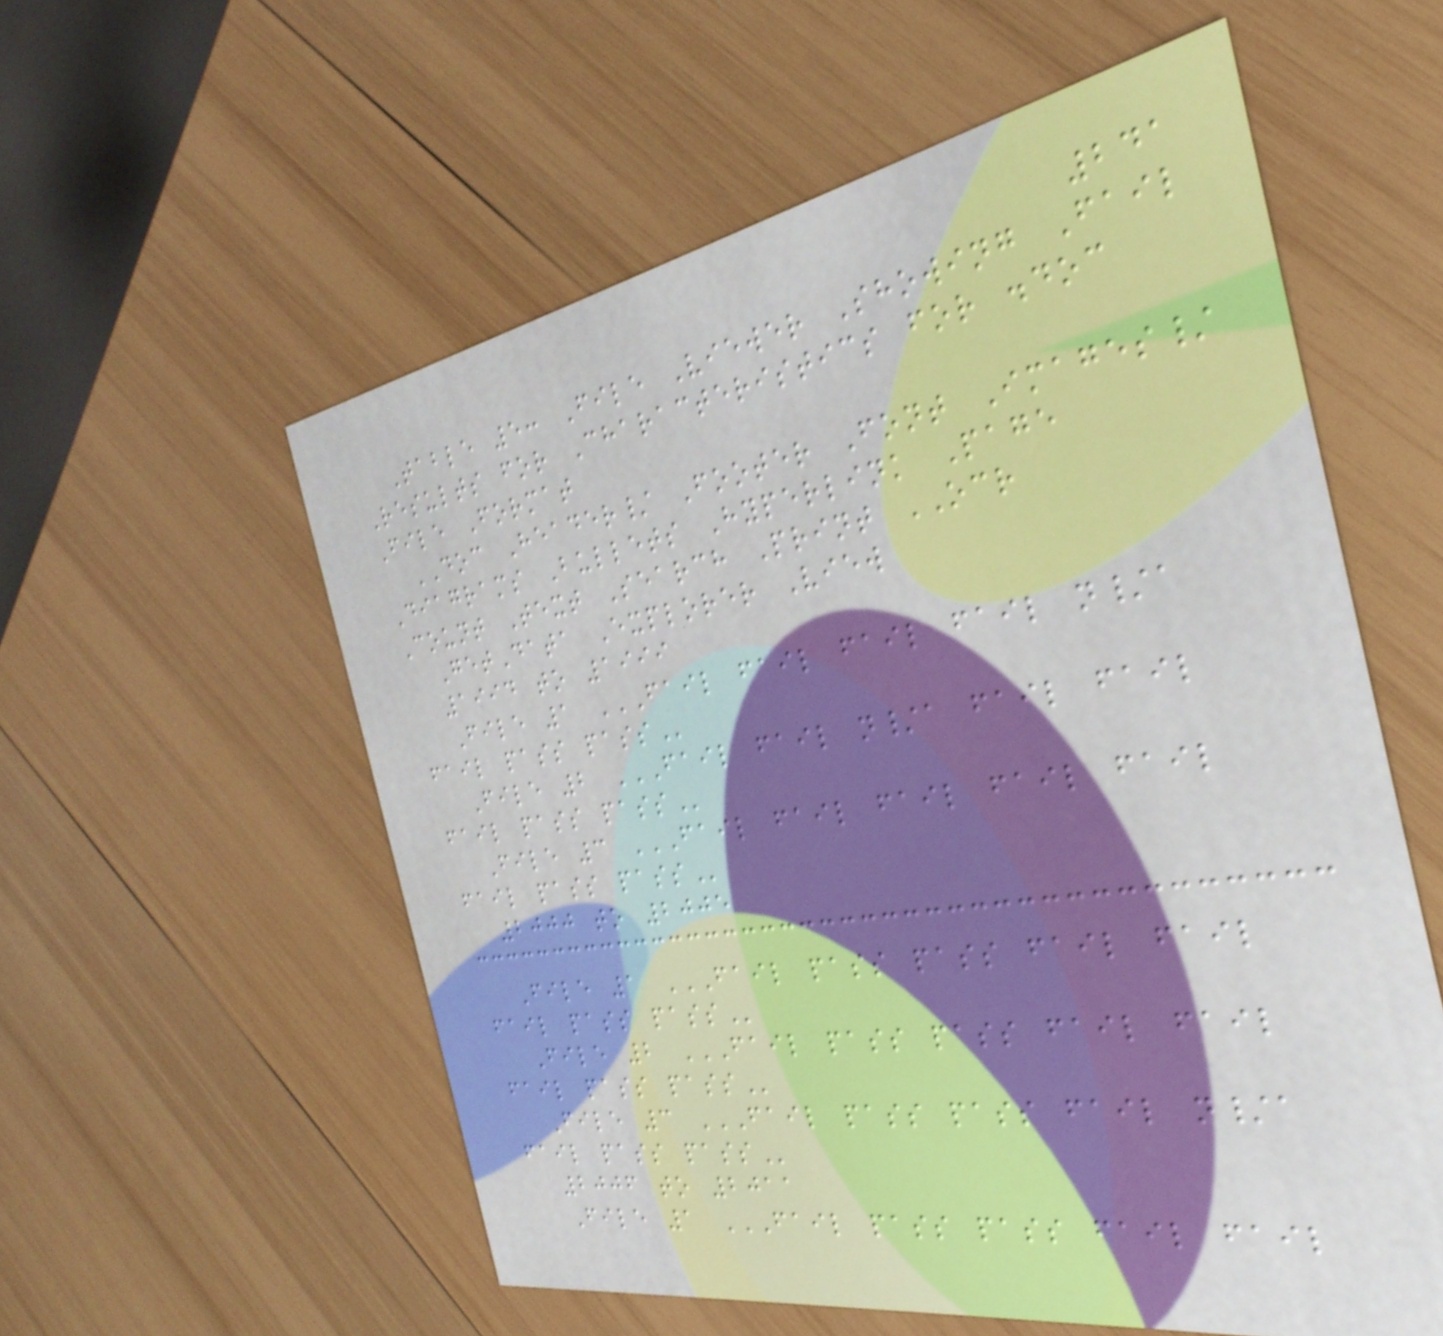241
Table 5: File Viewer Showing Fail
Results for Characteristics for .doc
File Format
DOC Header/ Footer Font Images/
Diagrams Bullets Hyperlink Page
Count Text Search Print OCR
GetData Explorer View
1994 to 1999
File 1 FAIL FAIL FAIL FAIL N/A
FAIL PASS PASS
File 2 FAIL FAIL N/A FAIL FAIL
FAIL PASS PASS
File 3 FAIL FAIL FAIL FAIL FAIL
FAIL PASS PASS
2000 to 2005
File 1 FAIL PASS PASS FAIL FAIL
FAIL PASS PASS
File 2 FAIL PASS PASS FAIL FAIL
FAIL PASS PASS
File 3 FAIL PASS PASS FAIL N/A
FAIL PASS PASS
2006 to 2011
File 1 FAIL PASS PASS FAIL FAIL
